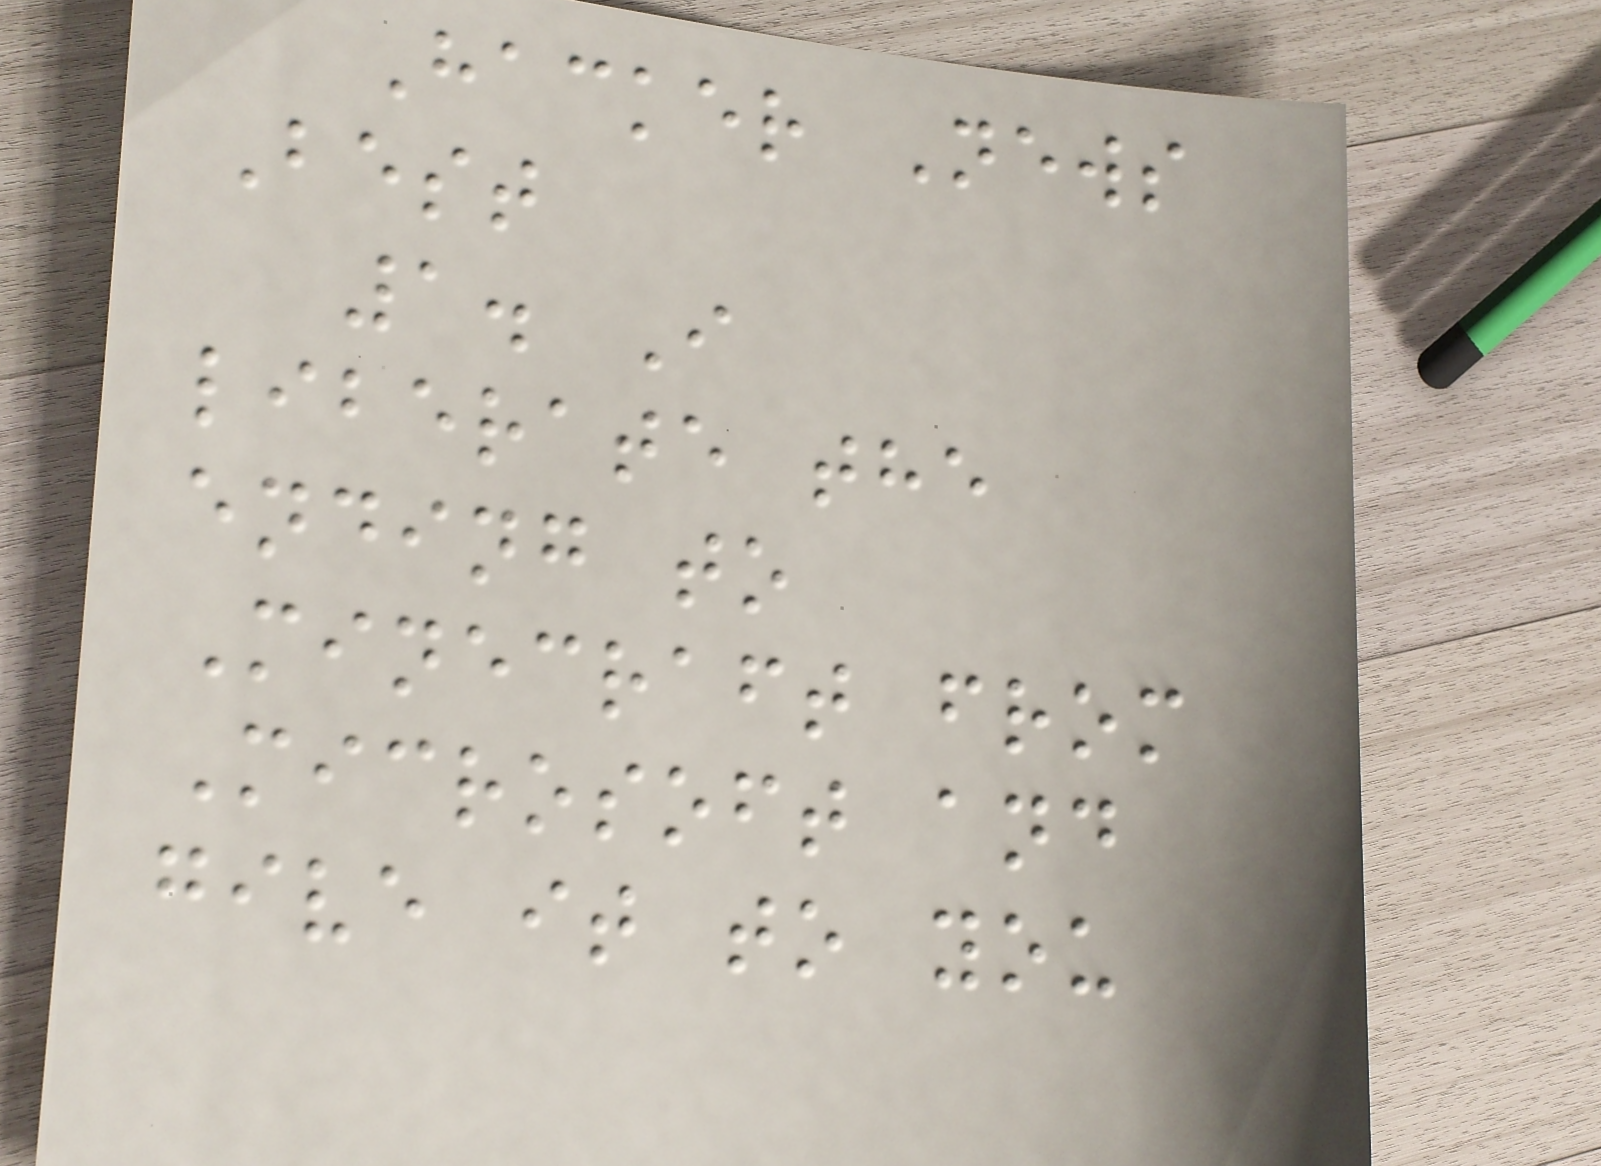Hacker News
Best
1. I
liberate the
ending to
Minecraft from
Microsoft and
give it to you
